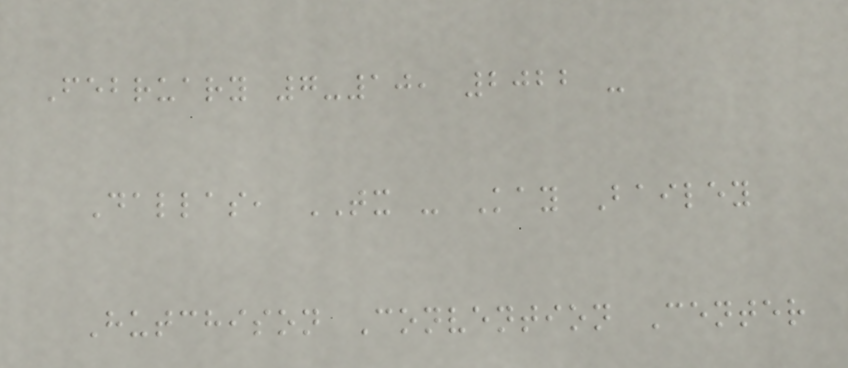February 7-10, 2022 -
Dallas, TX - Kay Bailey
Hutchison Convention Center
